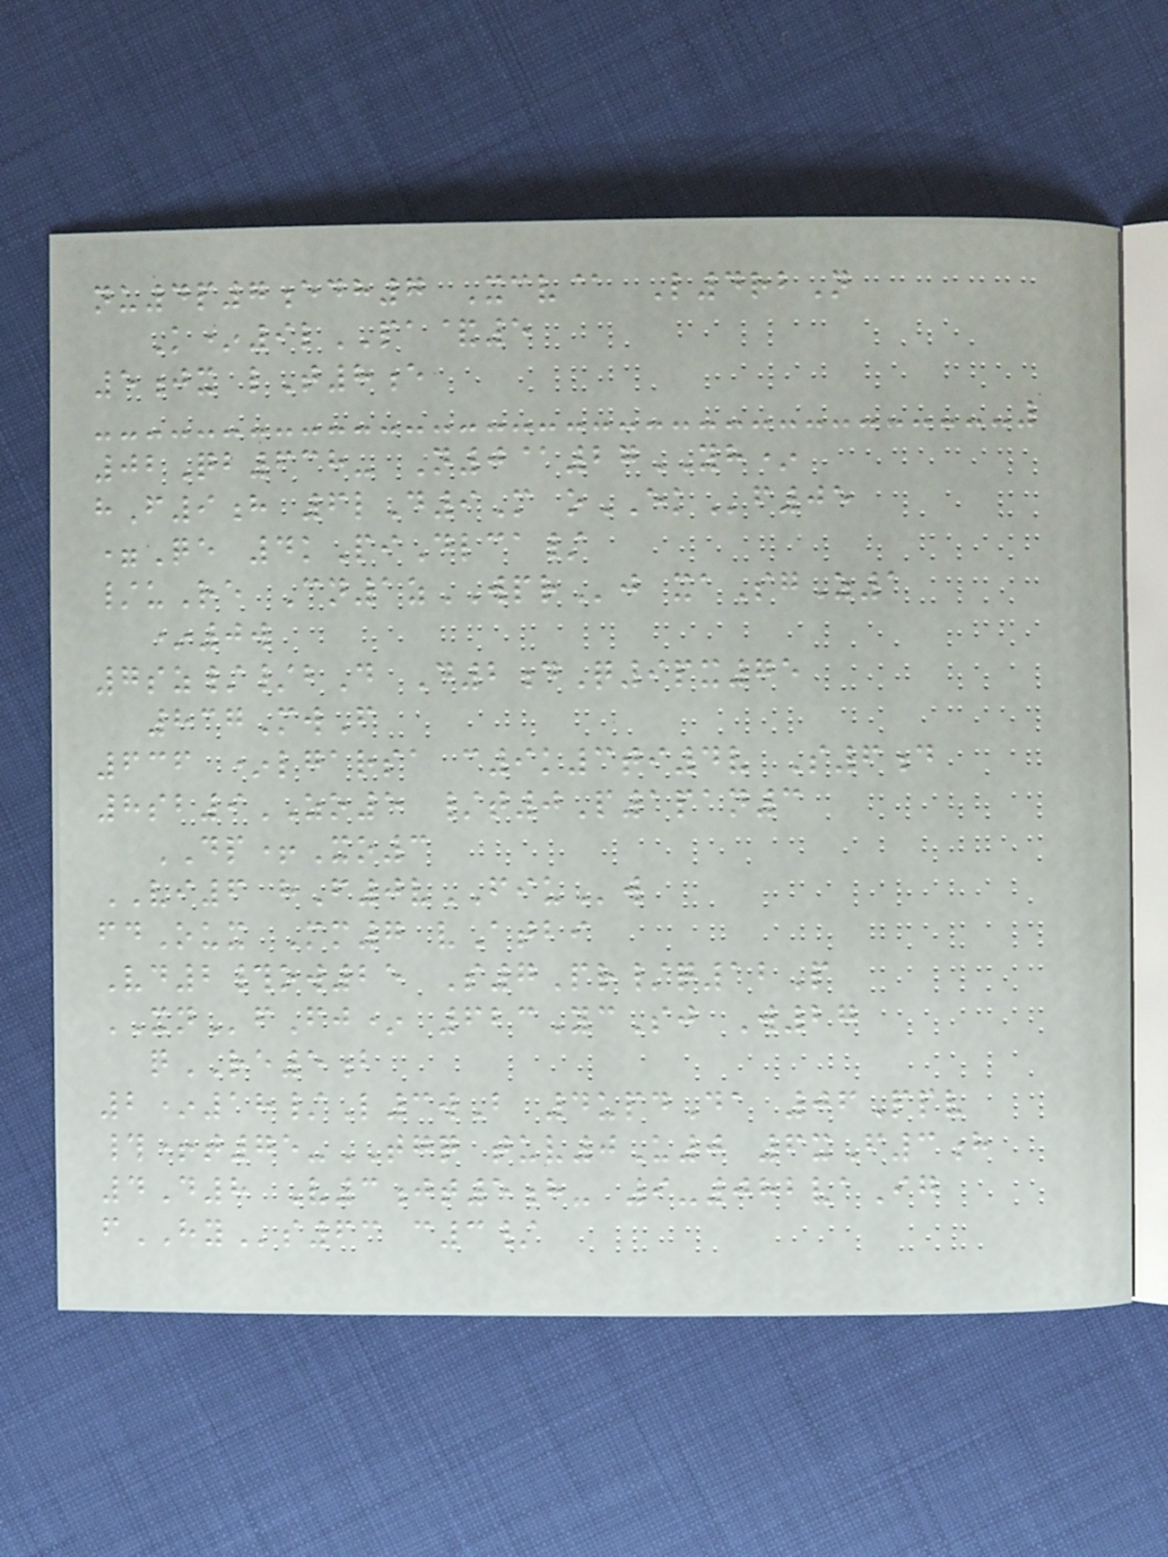nu4p7edh7 Xcv@ L4rbN
K*9lPA&5
5jx lT8e
02Qb638- N0@27YH*
hF9h 6lD9M oEKf05
=Qe 4kPiDlca/
/uRe Cn1zWPRj xaSgZ1
*0w
7sz//bD D2dQ9px75
837MwF
636 *lgarsa c9k3ti4v S6d
8sb9ZO5 /t0P1pan3
DP+Xo3
VI6 hF0vFIUw
fdOux Mm7 vAtbi
Vd2#ow25 S7Pr/q12P
XNfFj* 623YcSj W27
qRE5b
2*18/L3wB 4updDa 06Ppv
#+t75-TGQ tuv0U0 6xF3h
4D8 V3jt5h- 9-082vaIg
fHYs63 c3/
